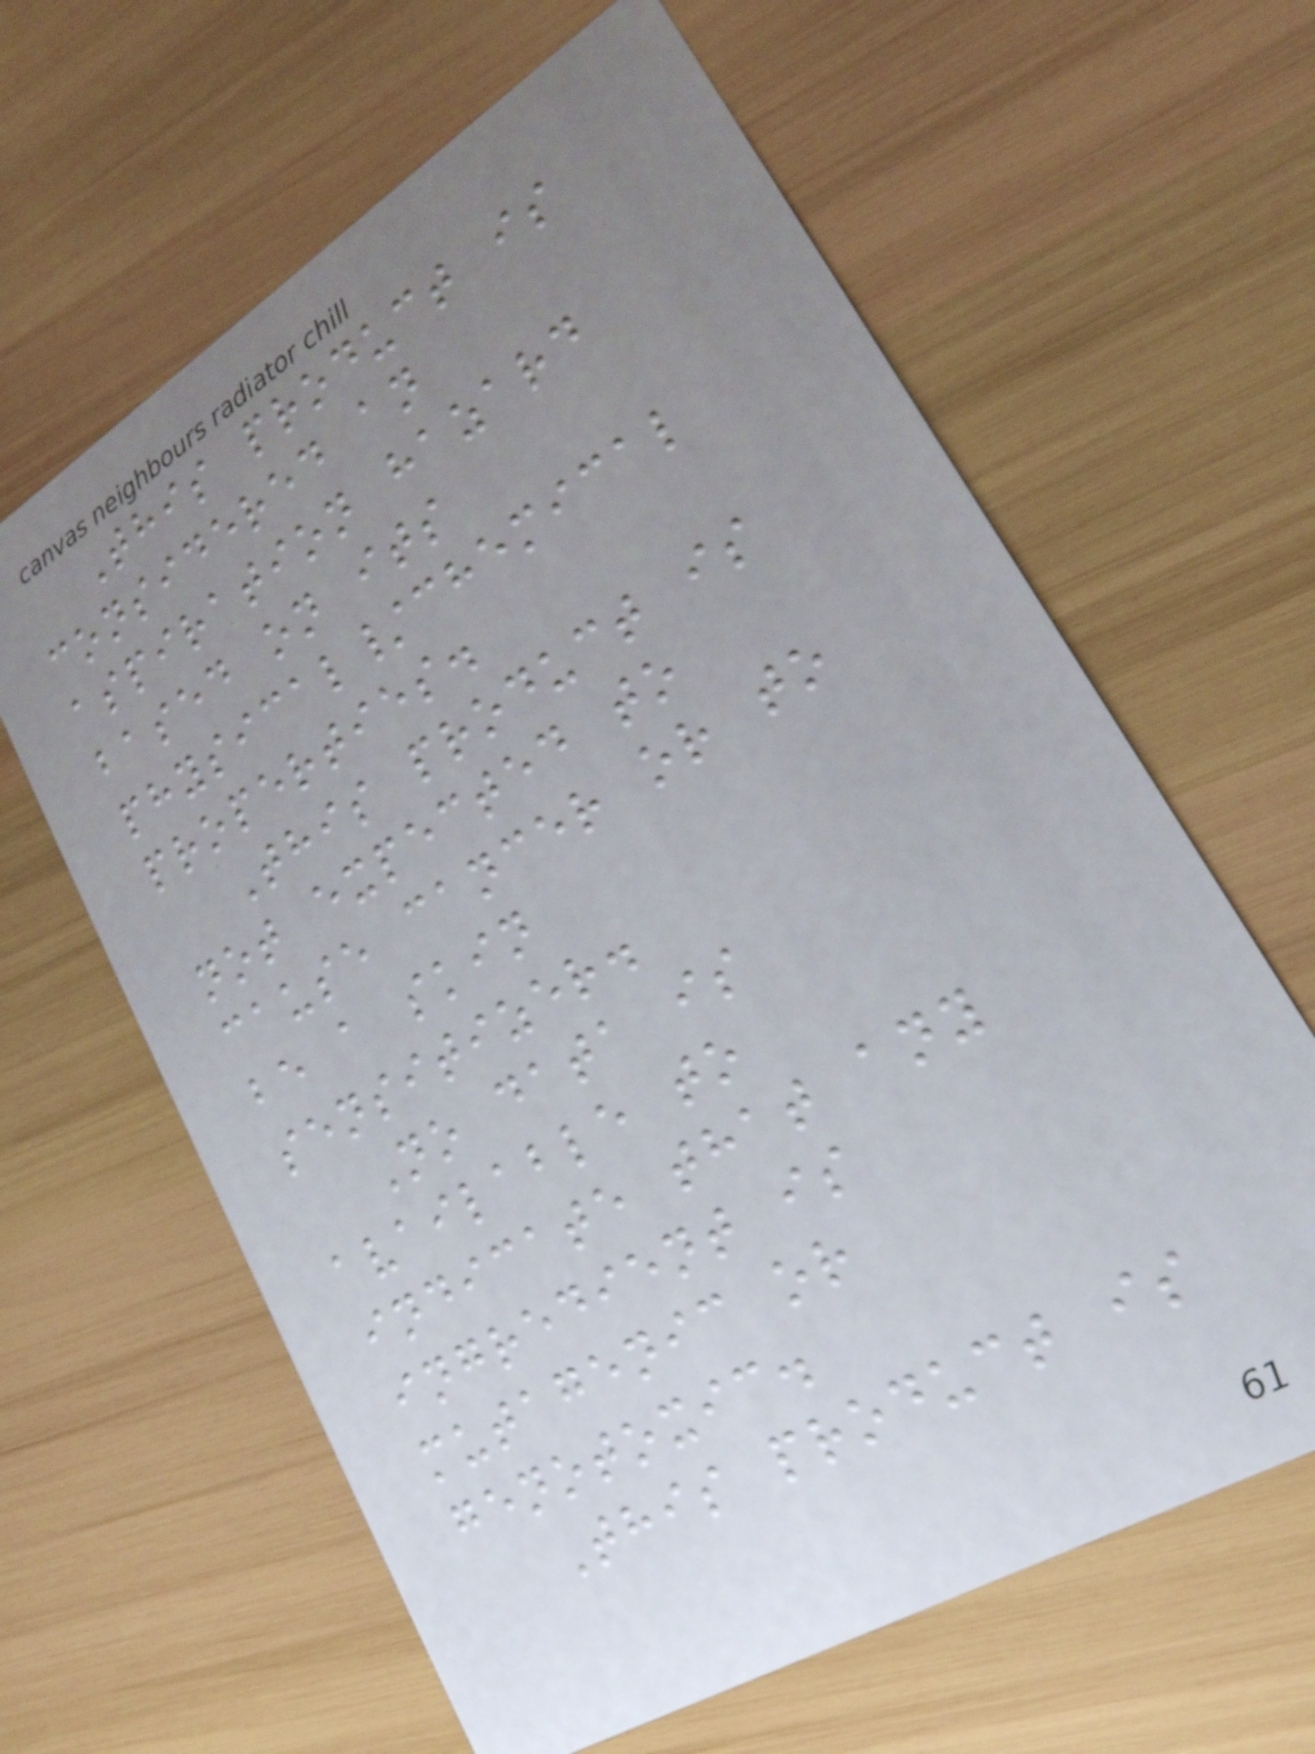This product is
considered an
aspiration hazard
based on its
physical/chemical
properties.
This product is
not expected to
cause cancer or to
be a skin
sensitizer.
No data is
available to
indicate that any
ingredient is
mutagenic or
genotoxic.
This product is
